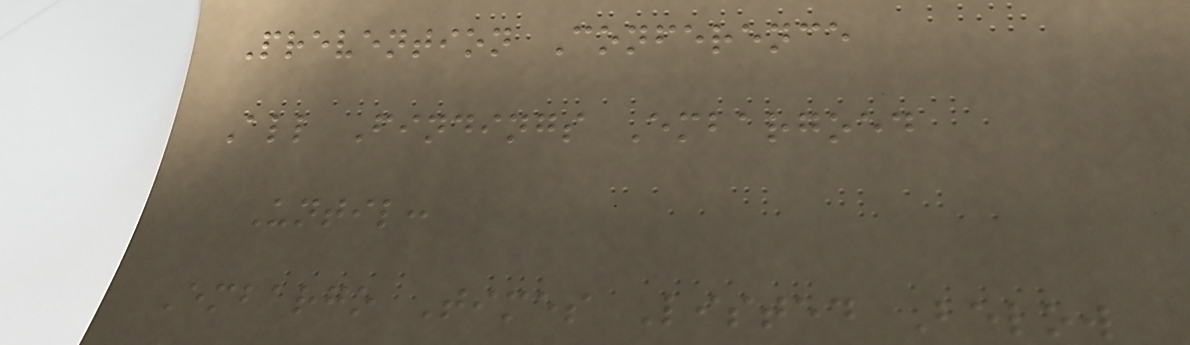Prevention Conference
All Findings Embargoed
Until:
Embargo Times Listed Below
